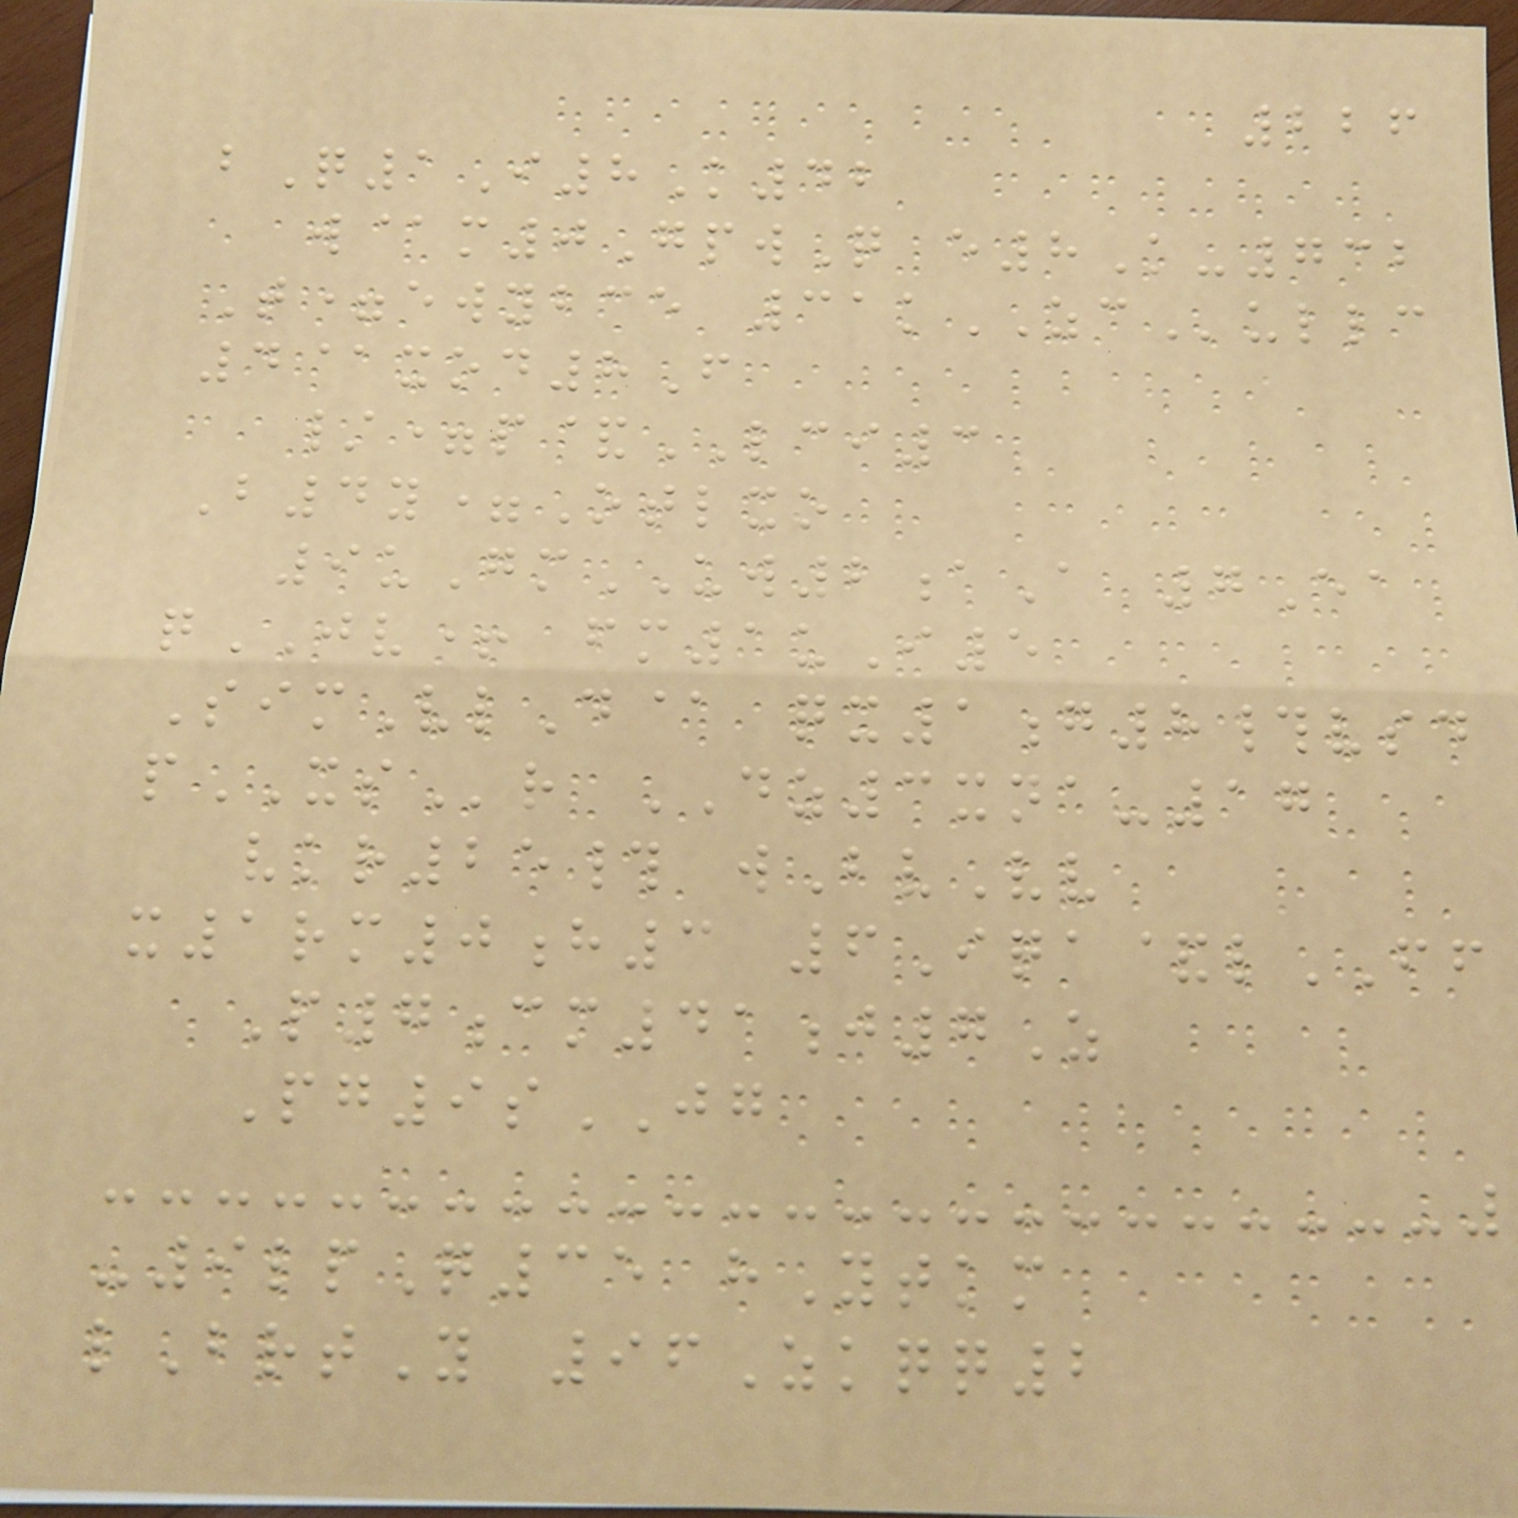226
bQ1I8K42
w@m0GpwQ e8K-732
T=ewybce 31kZCullc
4@xod8F
/=p&LCI3
B4y=Otlxo
9uGmUW2aA 7Ea
qJV+ fm1uI5
SimVlD@ qx1g8#vsd
pXSr DZ3xna-17
vkr25# wBvVv
x1rm0h3 6Iqa&lFF
P7cm41j7Z
Pg9sJG
-9lpQ35 hYtkm
lBrtY 96Zkqq2
